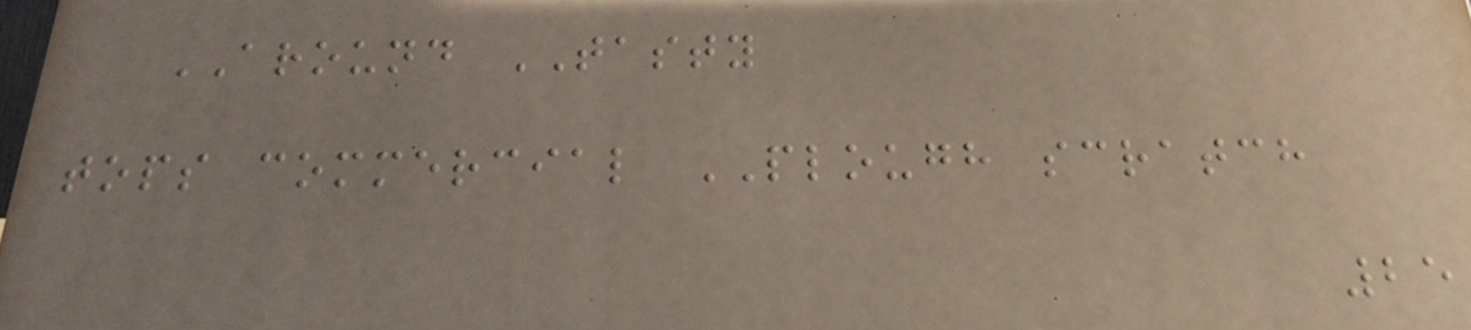AROUND TASTY
tops commercial PLOUGH scratch
25
